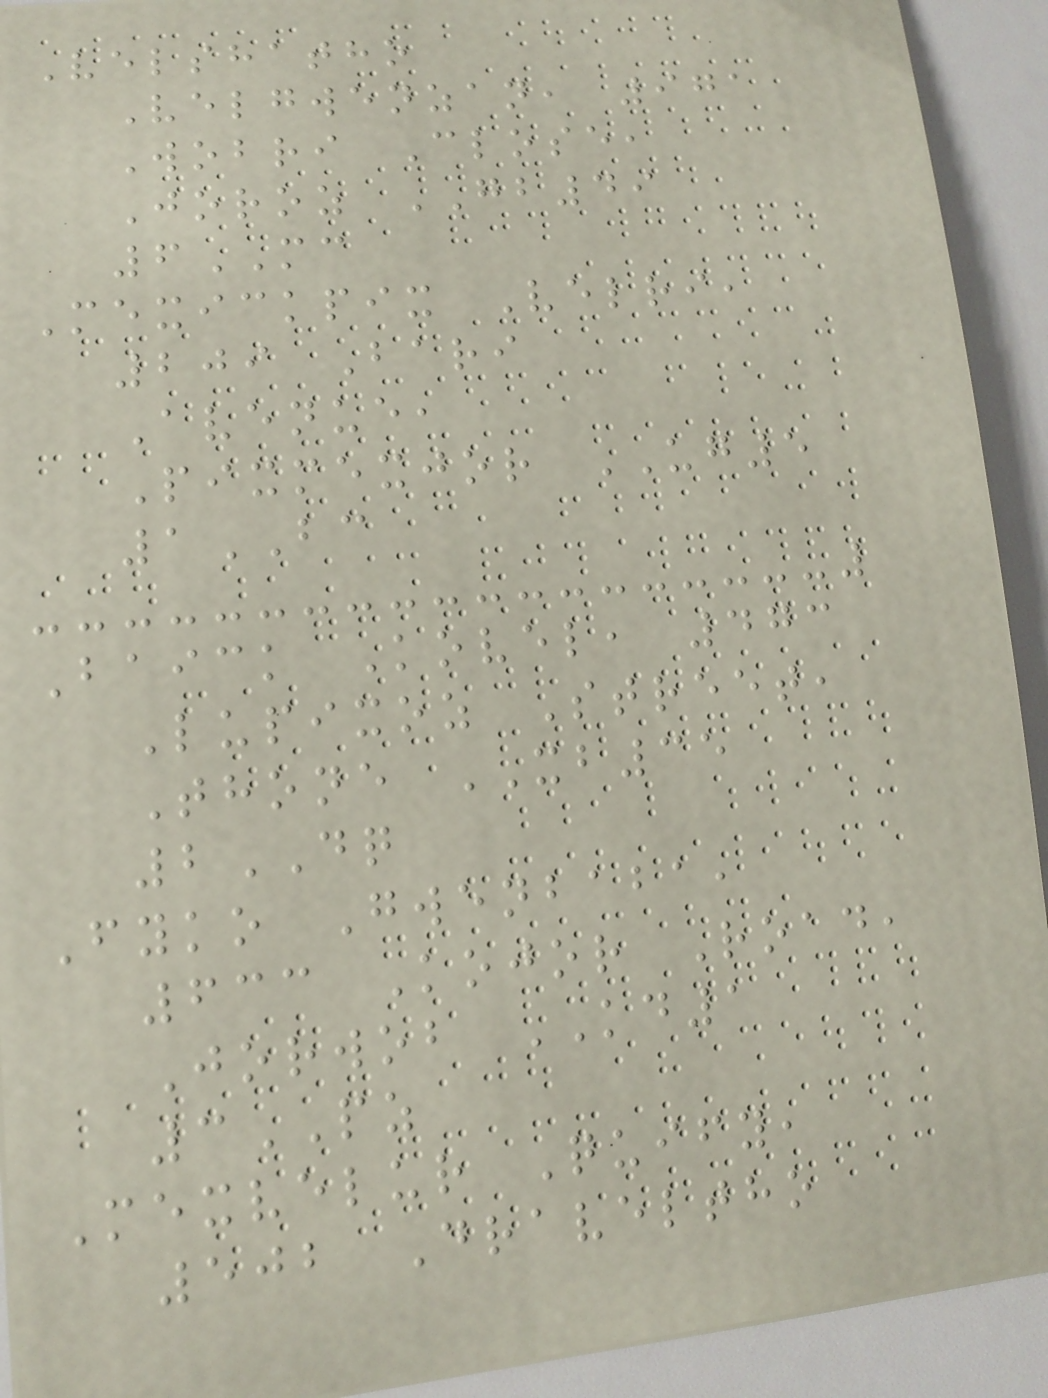Velshatho
Velgwenzan, 971
Wobri Close,
Joroz GB49
6MC
Mexickpix Velri,
209 Bari
Avenue,
Pixmexjor UG5
1BC
Baick Kovel, 473
Lupixoz Street,
Thone XB35
2DQ
Fyko Gwenbaba,
633 Kojor Road,
Jorwob KD1
3PZ
Mexvelur Quify,
502 Draveltho
